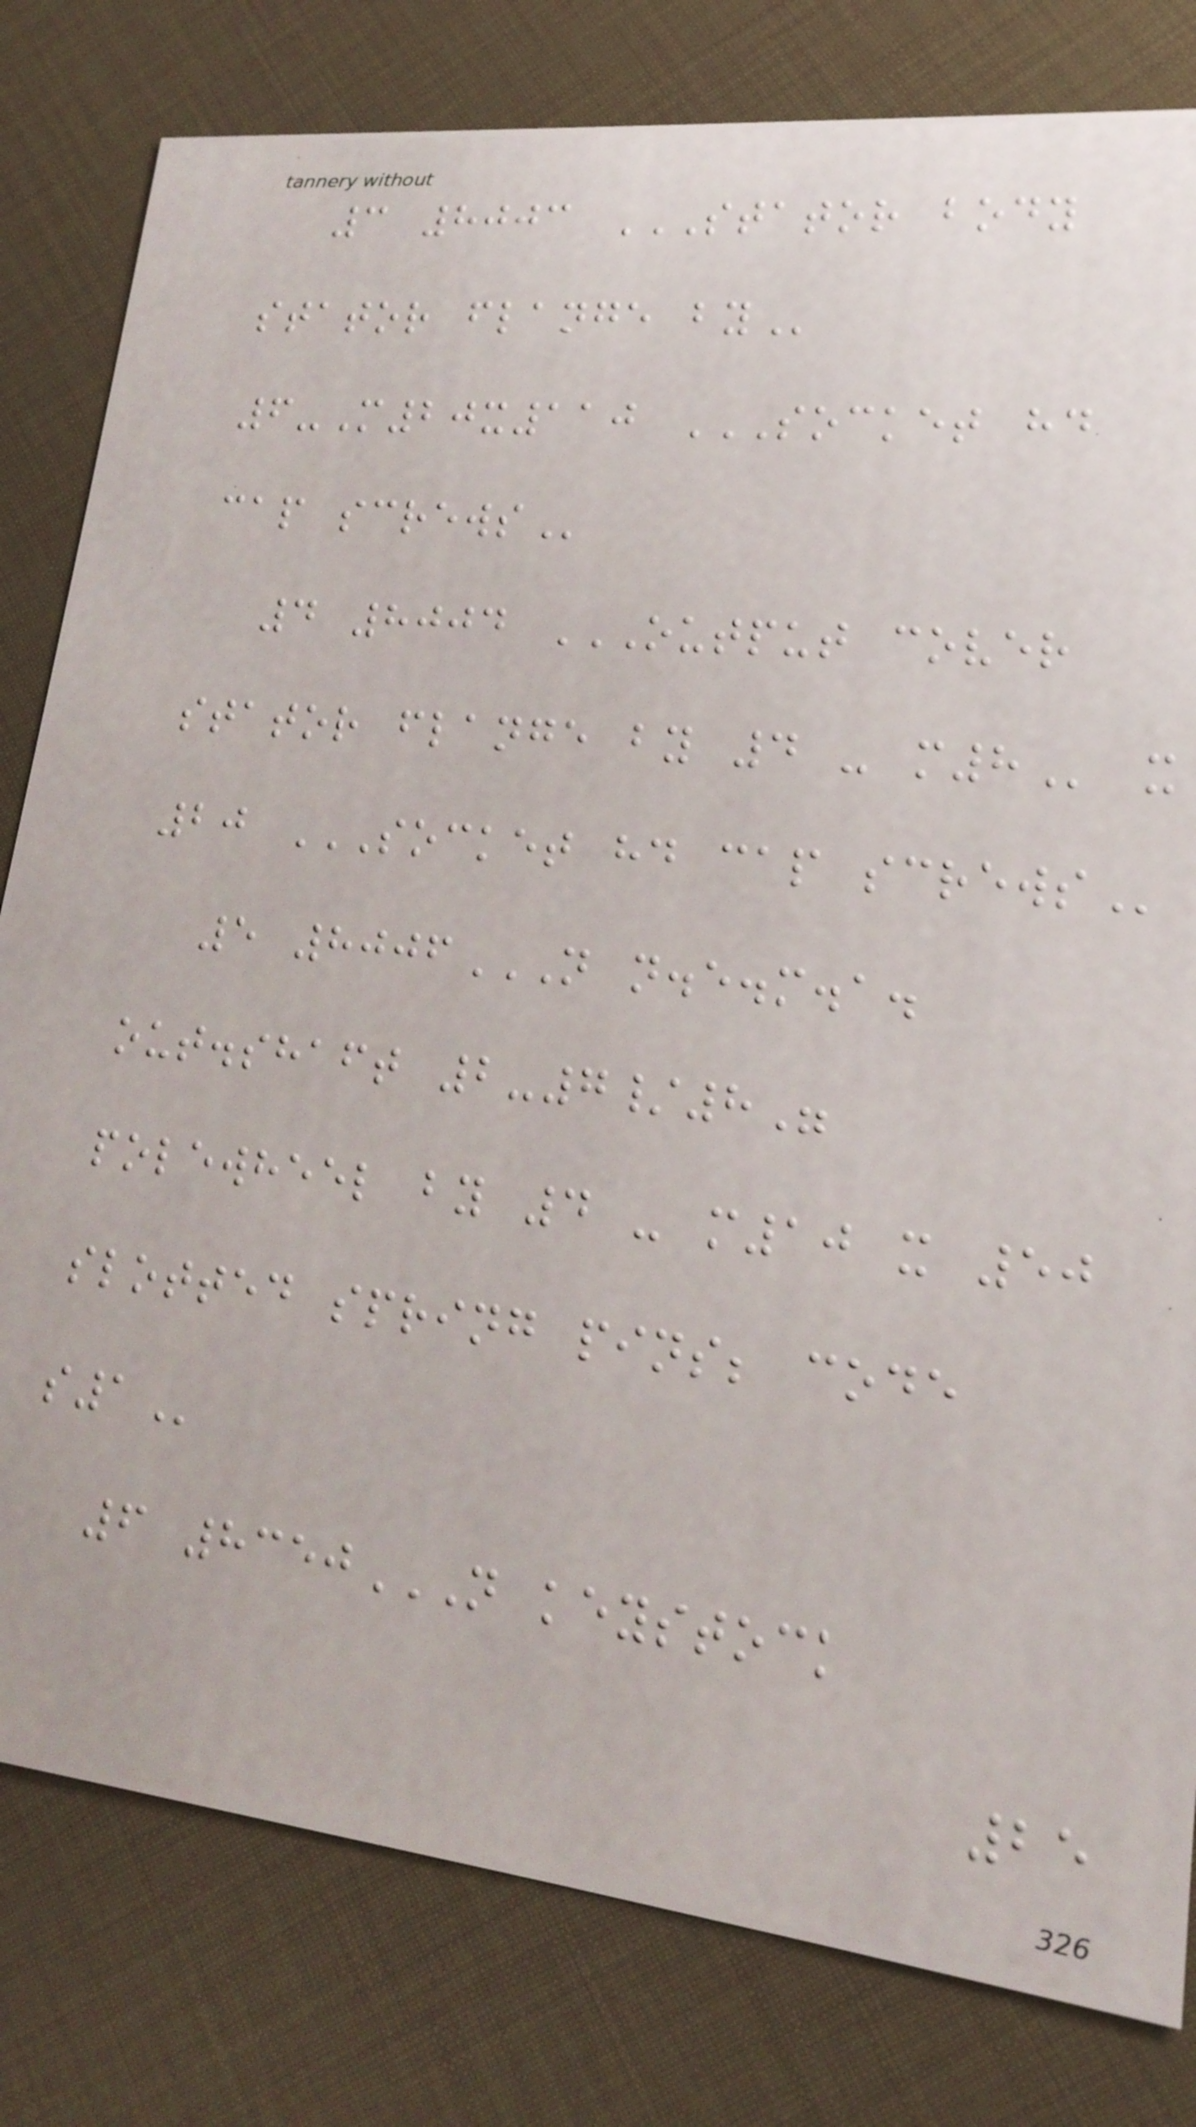3 8003 STATOR BODY
STATOR FLANGE BY
6-M20x110 SOCKET HD
CAP SCREWS
4 8004 OUTPUT COVER
STATOR FLANGE BY 4 - M8 x
20 SOCKET HD CAP SCREWS
5 8006N N.E.M.A.
OUT.SHAFT 2-7/8"
POLEWHEEL BY 4 - M10 X 50
SLOTTED SPRING PINS; CODE
S1
6 8350N KEYSTOCK
25
